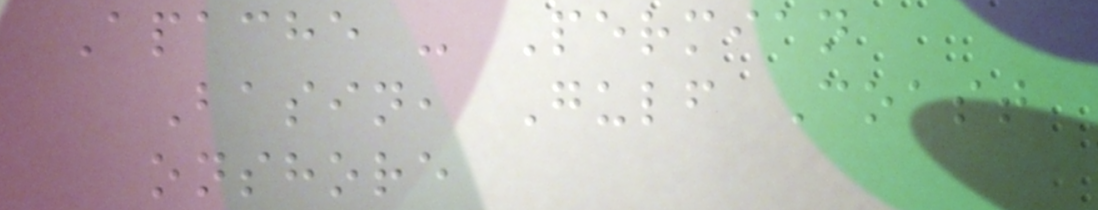Apache - Permian
Basin, Gulf Coast
onshore
